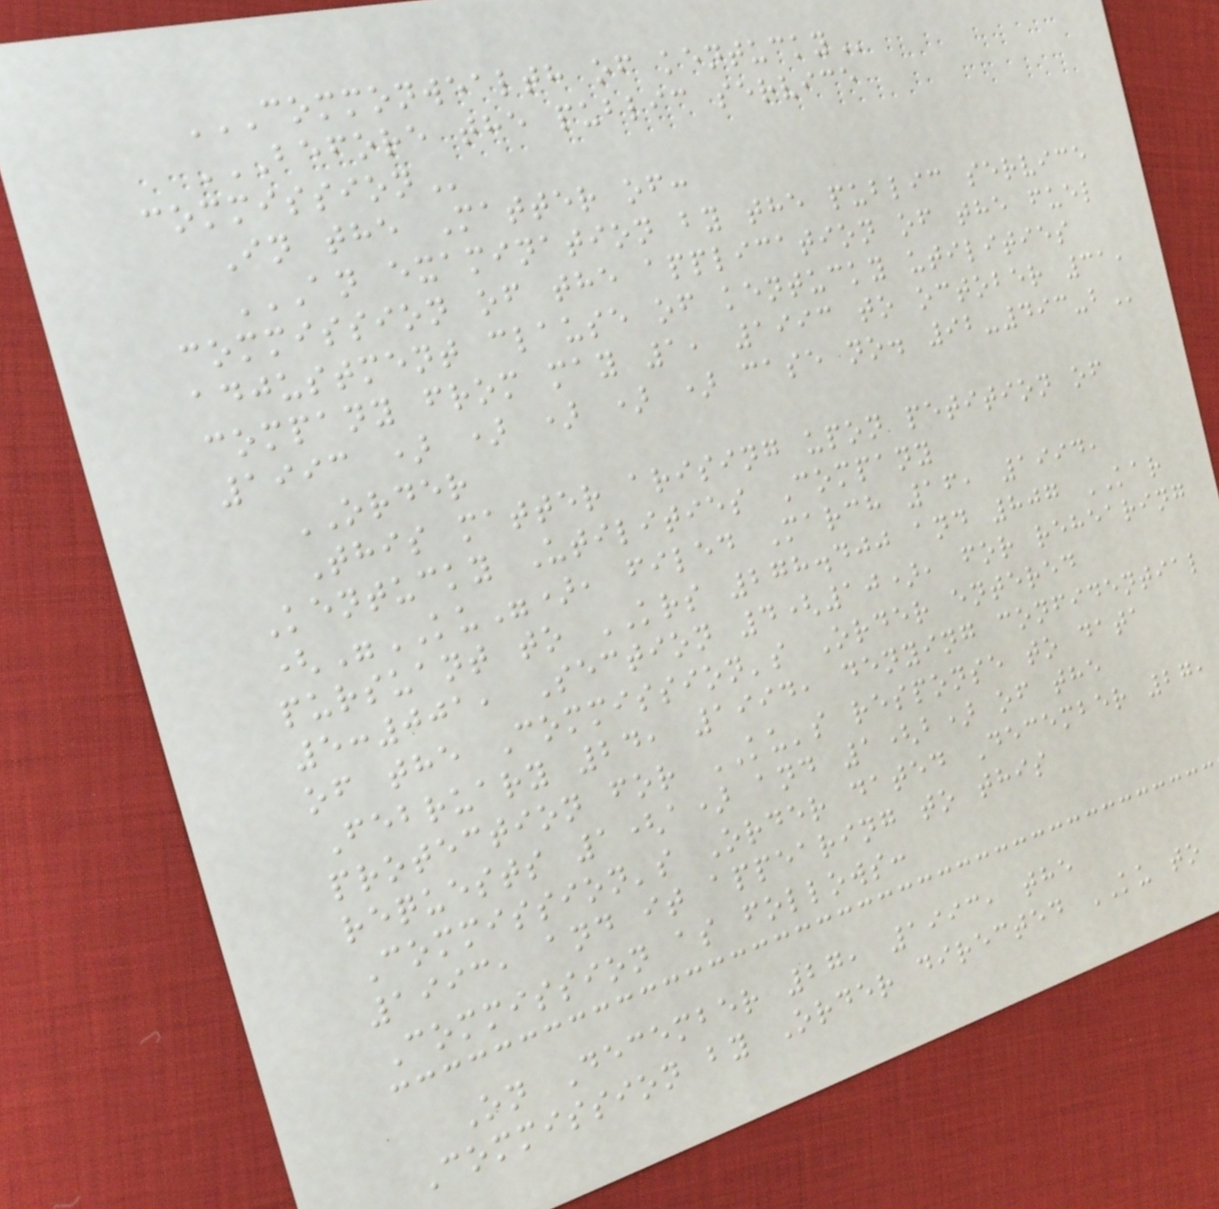COMMONWEALTH OF KENTUCKY
BEFORE THE PUBLIC SERVICE
COMMISSION
In the Matter of:
AN EXAMINATION BY THE PUBLIC SERVICE
COMMISSION OF THE APPLICATION OF THE FUEL
ADJUSTMENT CLAUSE OF KENTUCKY UTILITIES
COMPANY FROM MAY 1, 1993 TO OCTOBER 31,
1993 ) ) ) ) ) CASE NO. 92-493-B
ORDER
This matter arising upon petition of
Kentucky Utilities Company
("KU"), filed March 16, 1994,
pursuant to KRS 278.400 and 807 KAR
5:001, Section 4(10), for rehearing
of the Commission's Order entered
February 24, 1994, denying confidential
protection for KU's response to data
requests 1(a) and 1(b) of the
Commission's Order dated December 27,
1993, and it appearing to this
Commission as follows:
On December 27, 1993, the
Commission by Order directed KU to
